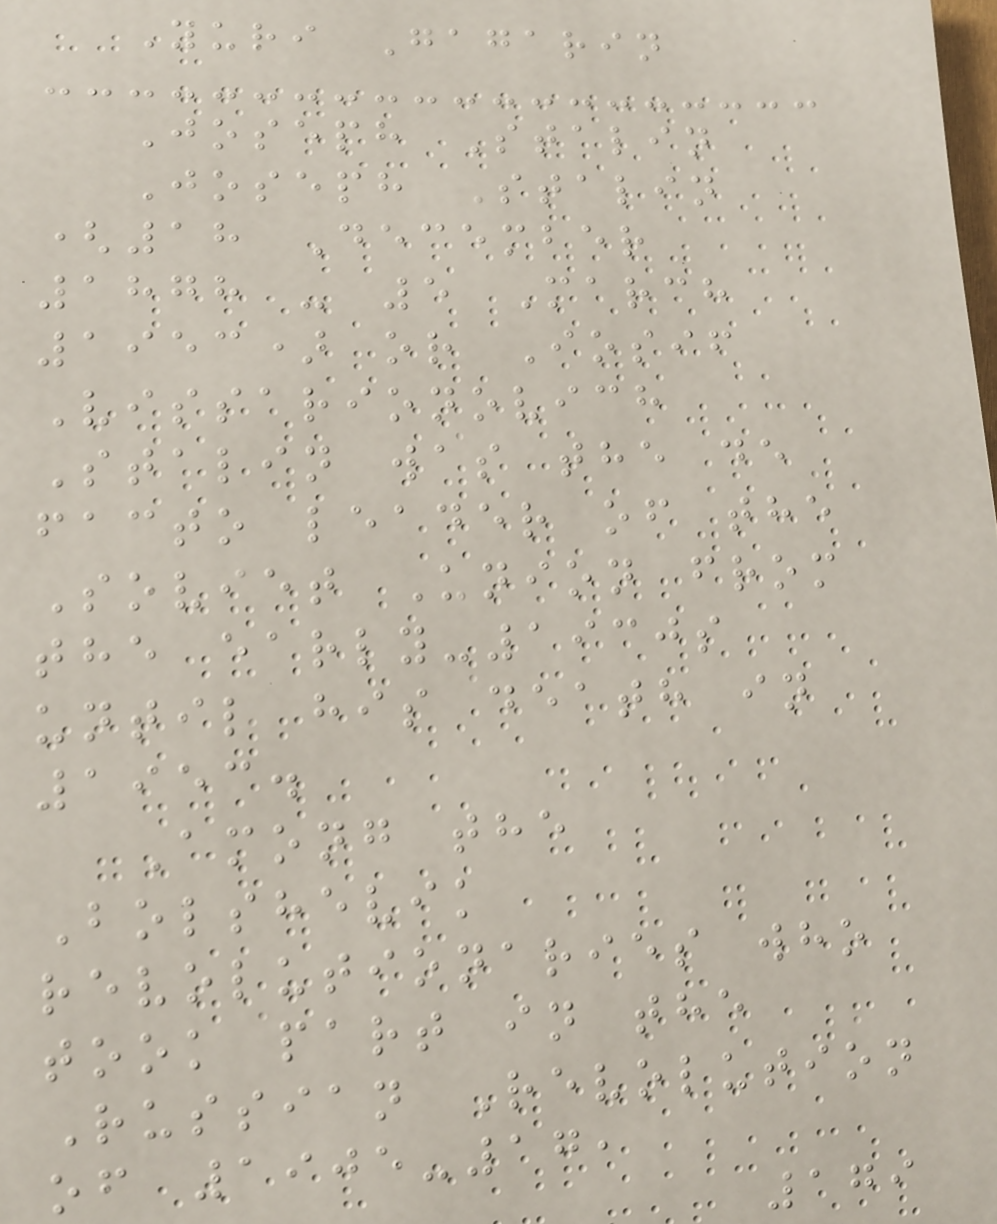Yuri Gagarin
Joseph Stalin
Joseph Stalin
(18 December
1878 - 5 March
1953) or Iosif
Vissarionovich
Stalin was the de
facto leader of the
Soviet Union from
the early-1930s
until his death in
1953.
Among the
Bolshevik
revolutionaries who
took part in the
Russian Revolution
of 1905-17,
179
